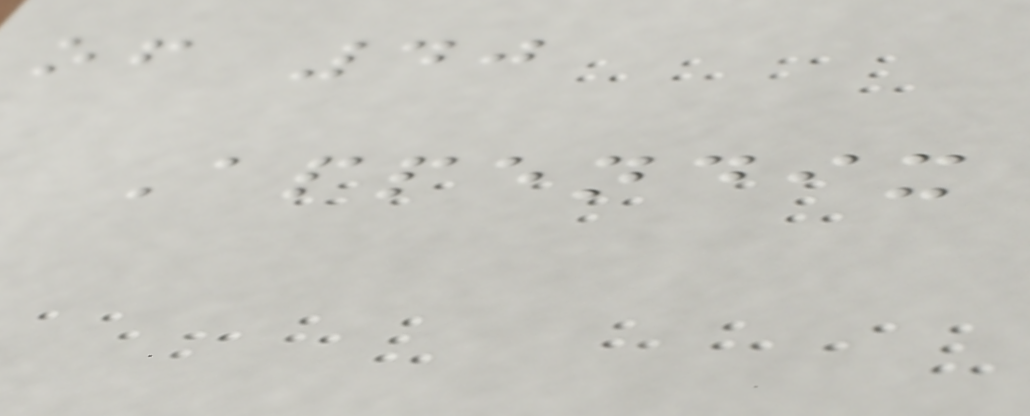of 40
Appendix
